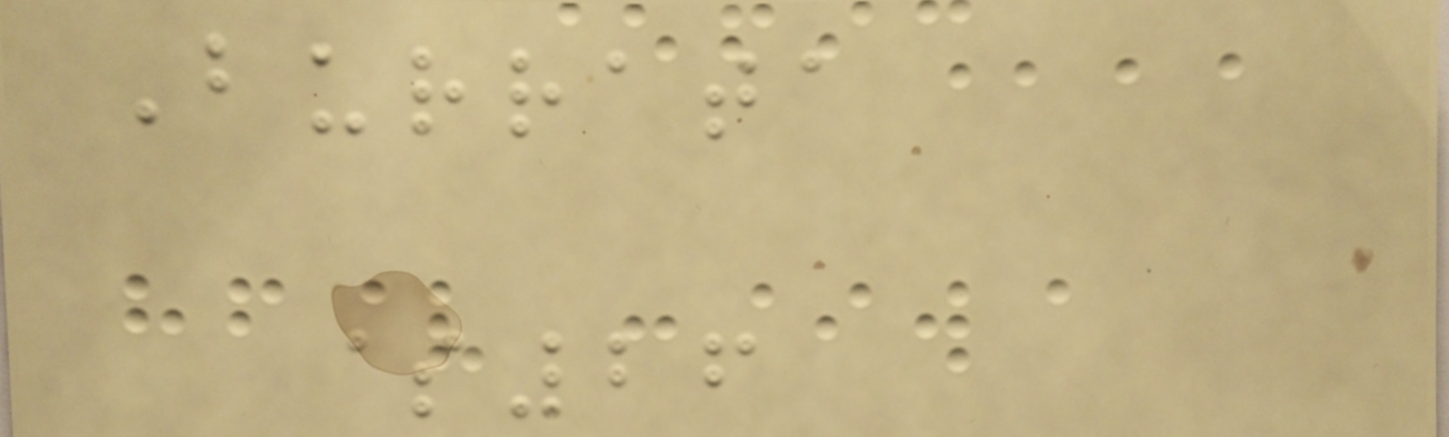Burrata
$26
